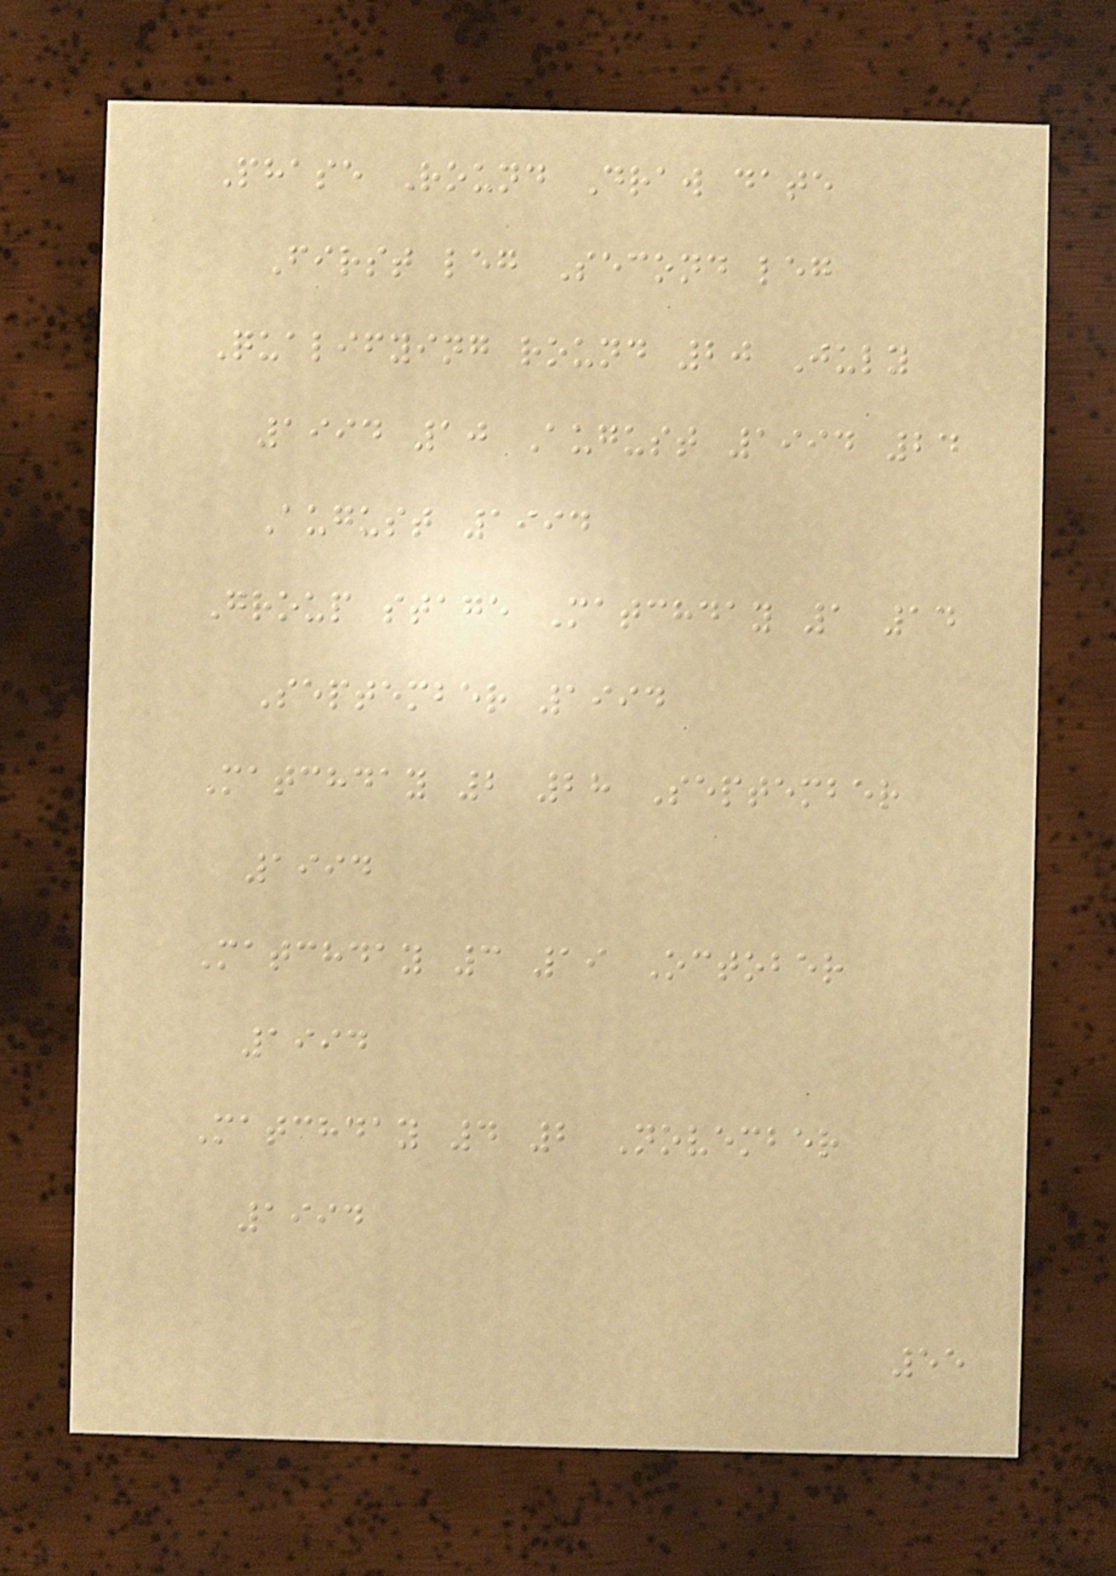Phase Round Draw date
First leg Second leg
Qualifying round 20 July
1994 10 August 1994 24
August 1994
Group stage Matchday 1 14
September 1994
Matchday 2 28 September
1994
Matchday 3 19 October
1994
Matchday 4 2 November
1994
55
